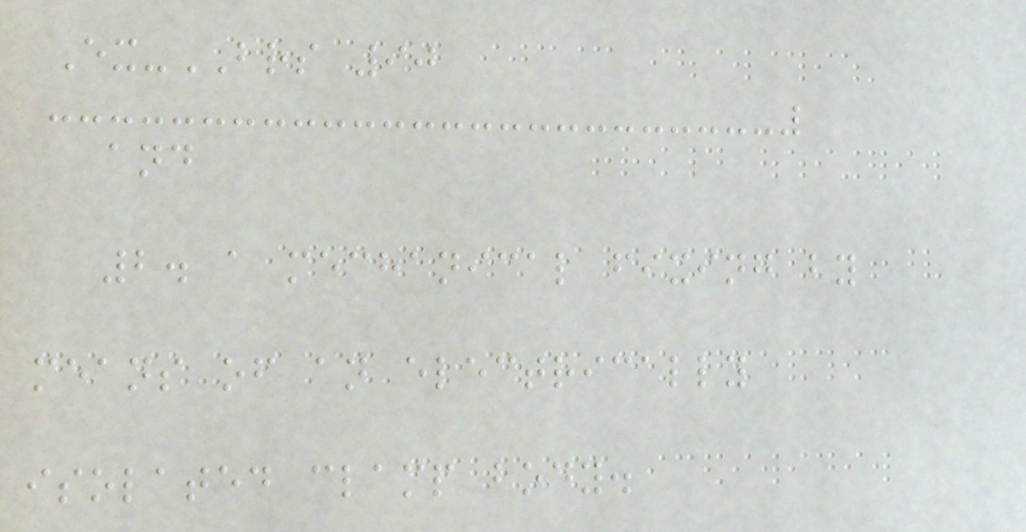Ex-BRS 90
and
2. a mechanical fixing by
means of an electrically
isolated clamp body.
